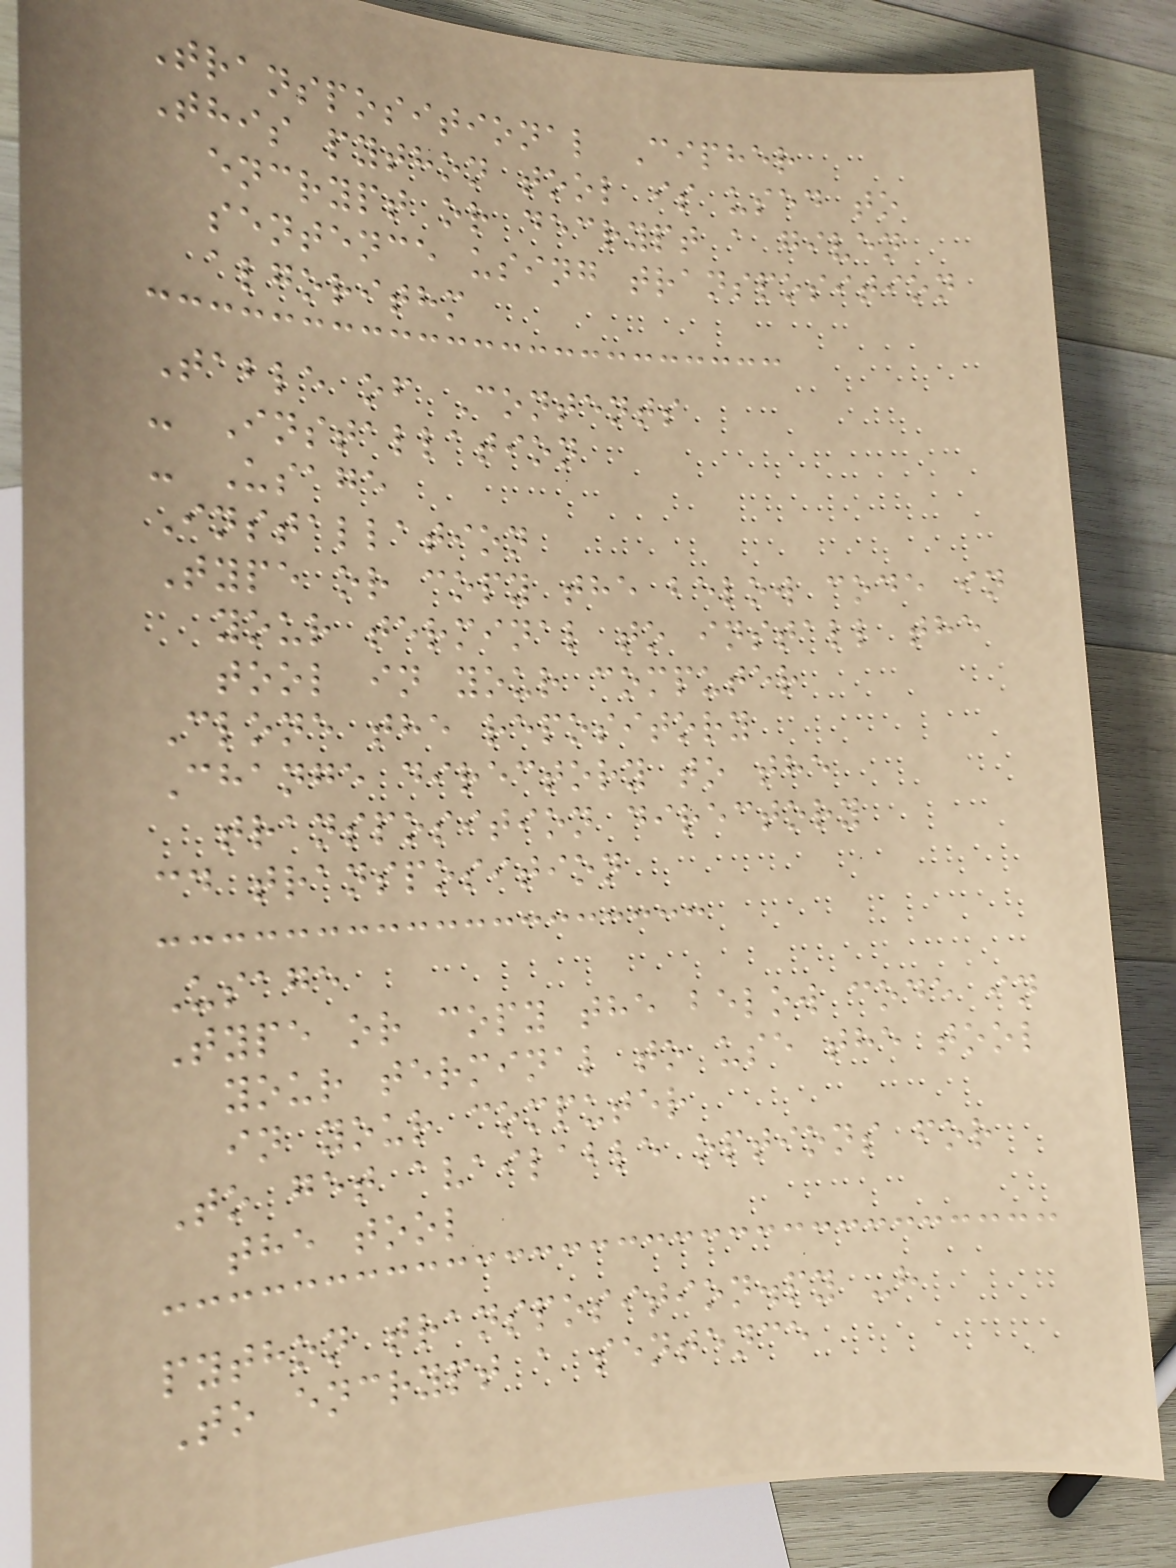Transpositional Cipher
This python tool is used to
encrypt or decrypt a given
sentence using transposition
algorithm
Table of Contents
- Installation
- Usage
Installation
Type or copy the below code in
your terminal to install the
tool in your computer
Clone the repository
Change directory to the
transposition directory
cd transposition
Usage
Type or copy the below code in
your terminal to use the tool
in your computer
To get available options for
the tool
python transposition.py -h
To encrypt a sentence
